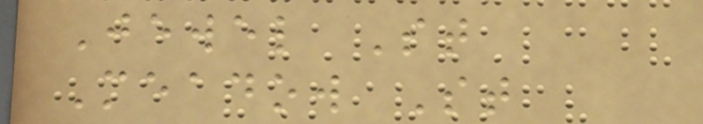Jewel St
Meadow St
